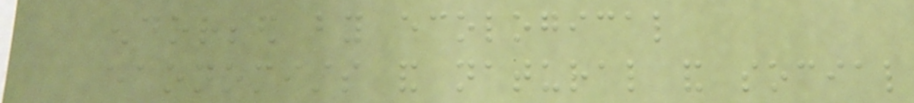endorsed by ecological
economists and natural and social
